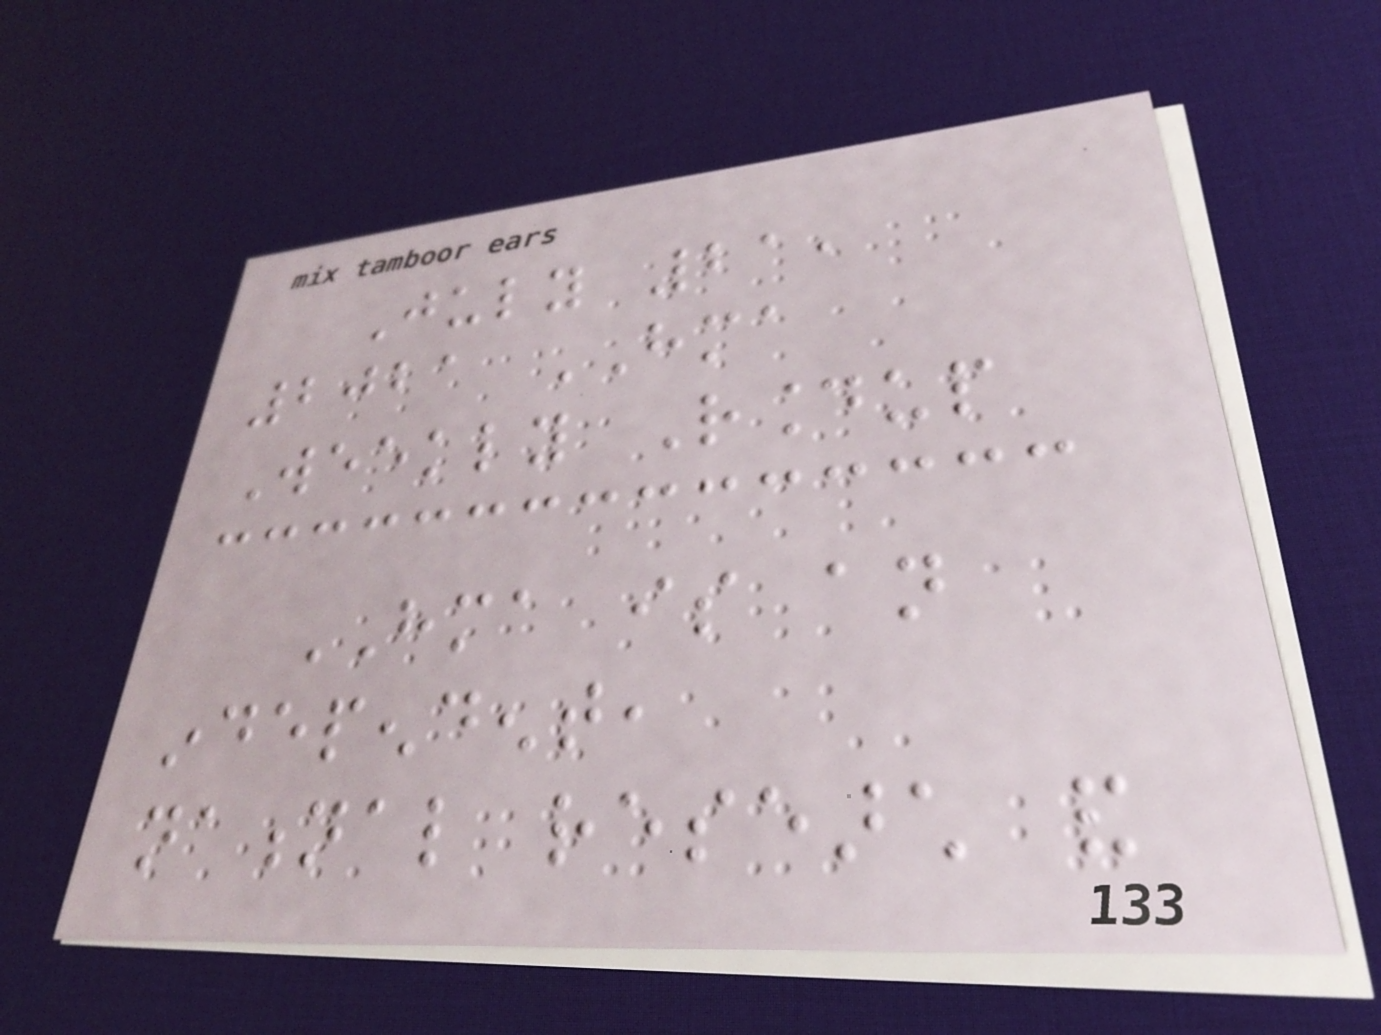July 21,
2021 HMA
Weekly Roundup
HMA is an
independent,
national research and
